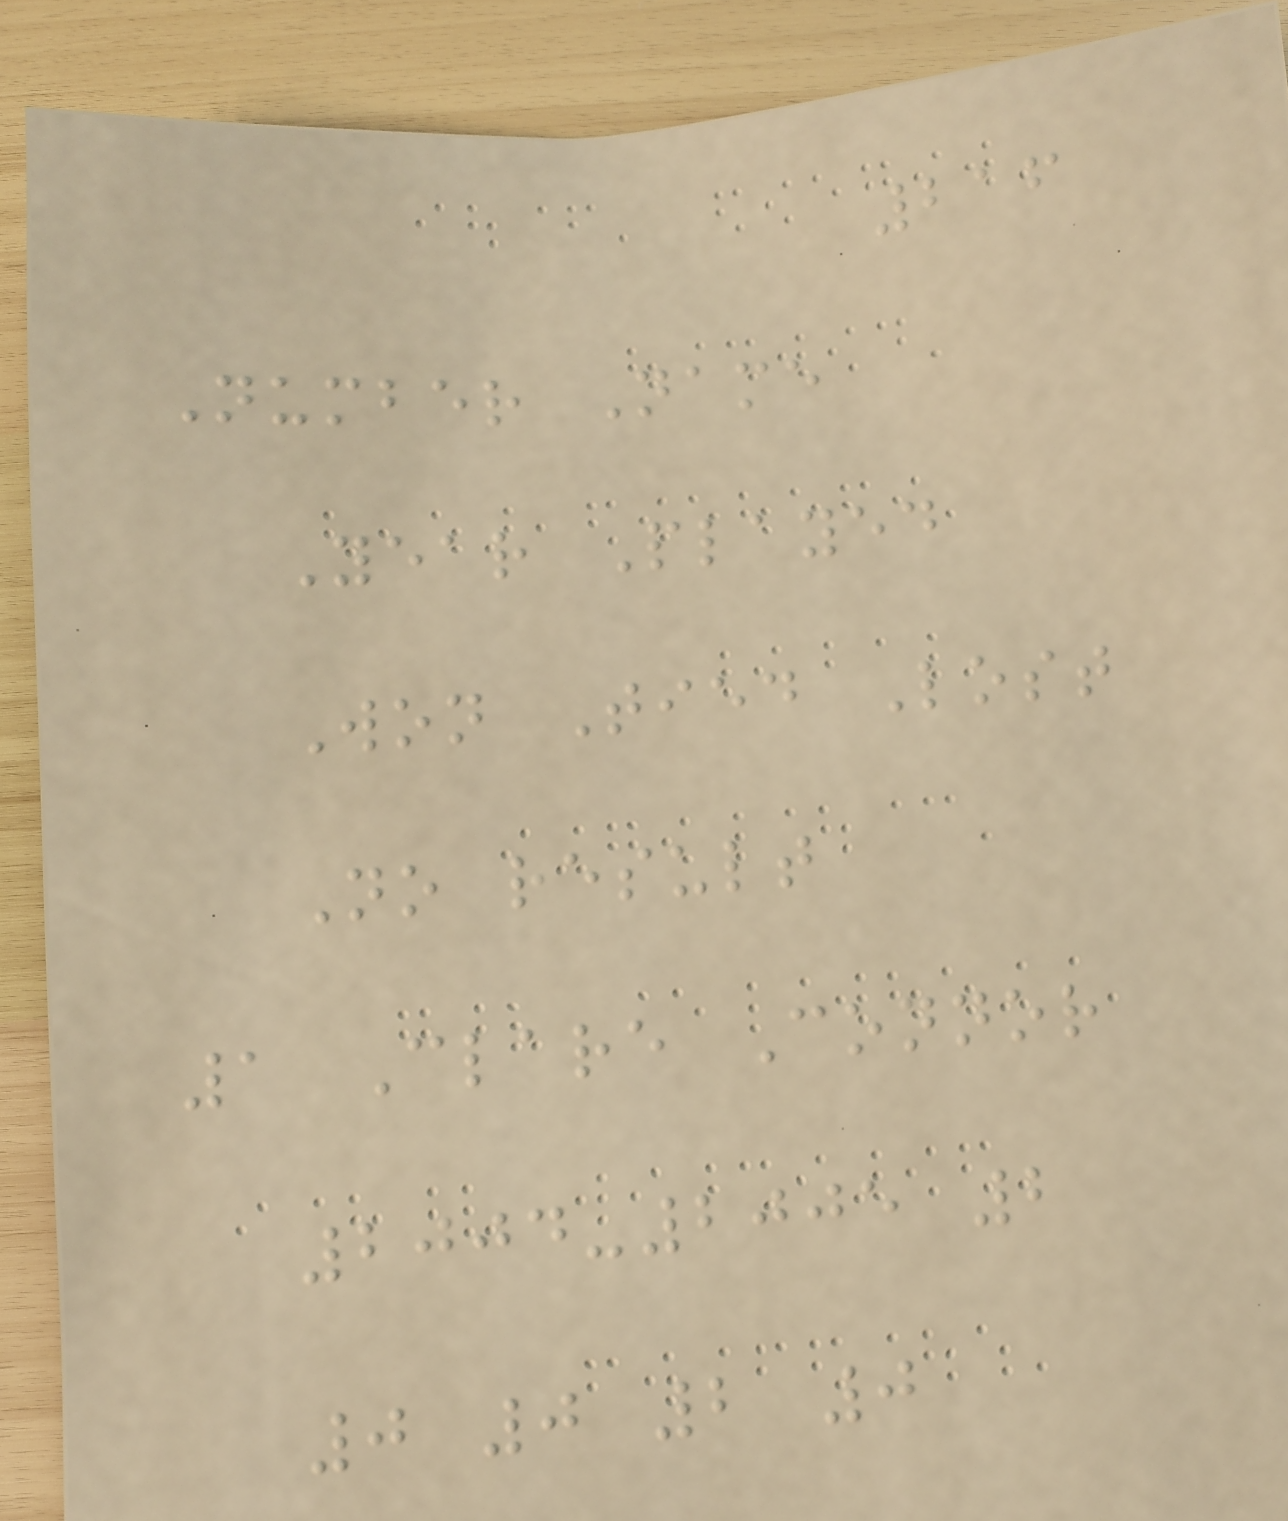216
Number Name
Year Played
Won Tied Lost
No result
1 Clare Connor
2004-2005 2
0 0 2 0
